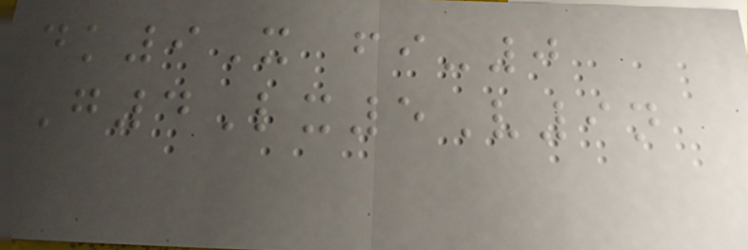dk9X fi-0
G4Lx5V9n
